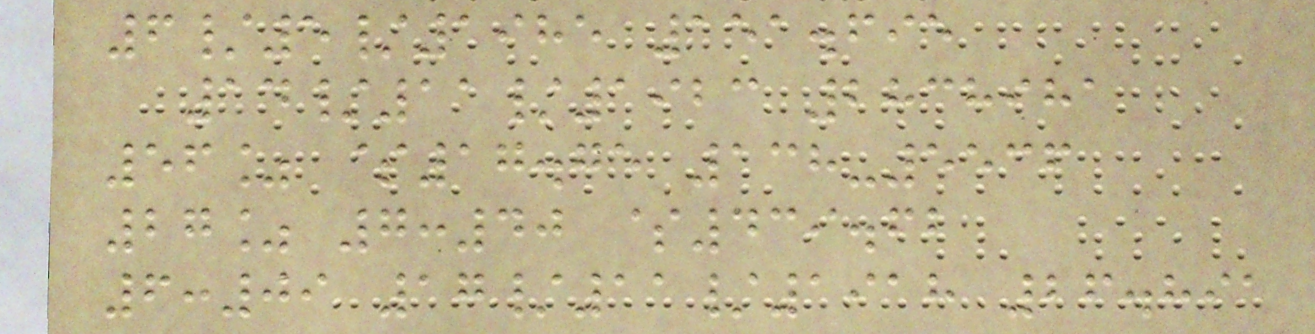6/5/1985 151.695
14/11/1923 2838981
56% $17.75 138-5536
27% 7:40 $439.62
6:09 17/11/1918 26.891
